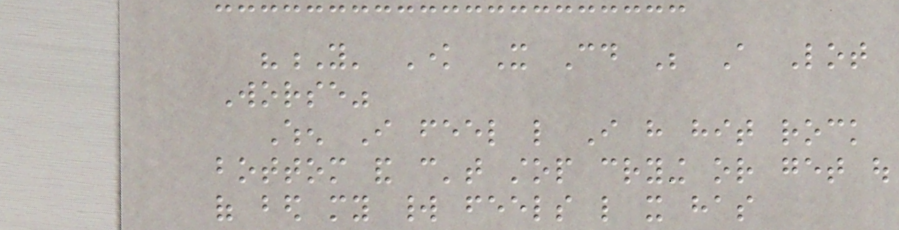"Y' Know It Could Be A Lot
Worse"
When I feel like I have hit rock
bottom and can't stop crying or get out
of bed my world feels like it has
